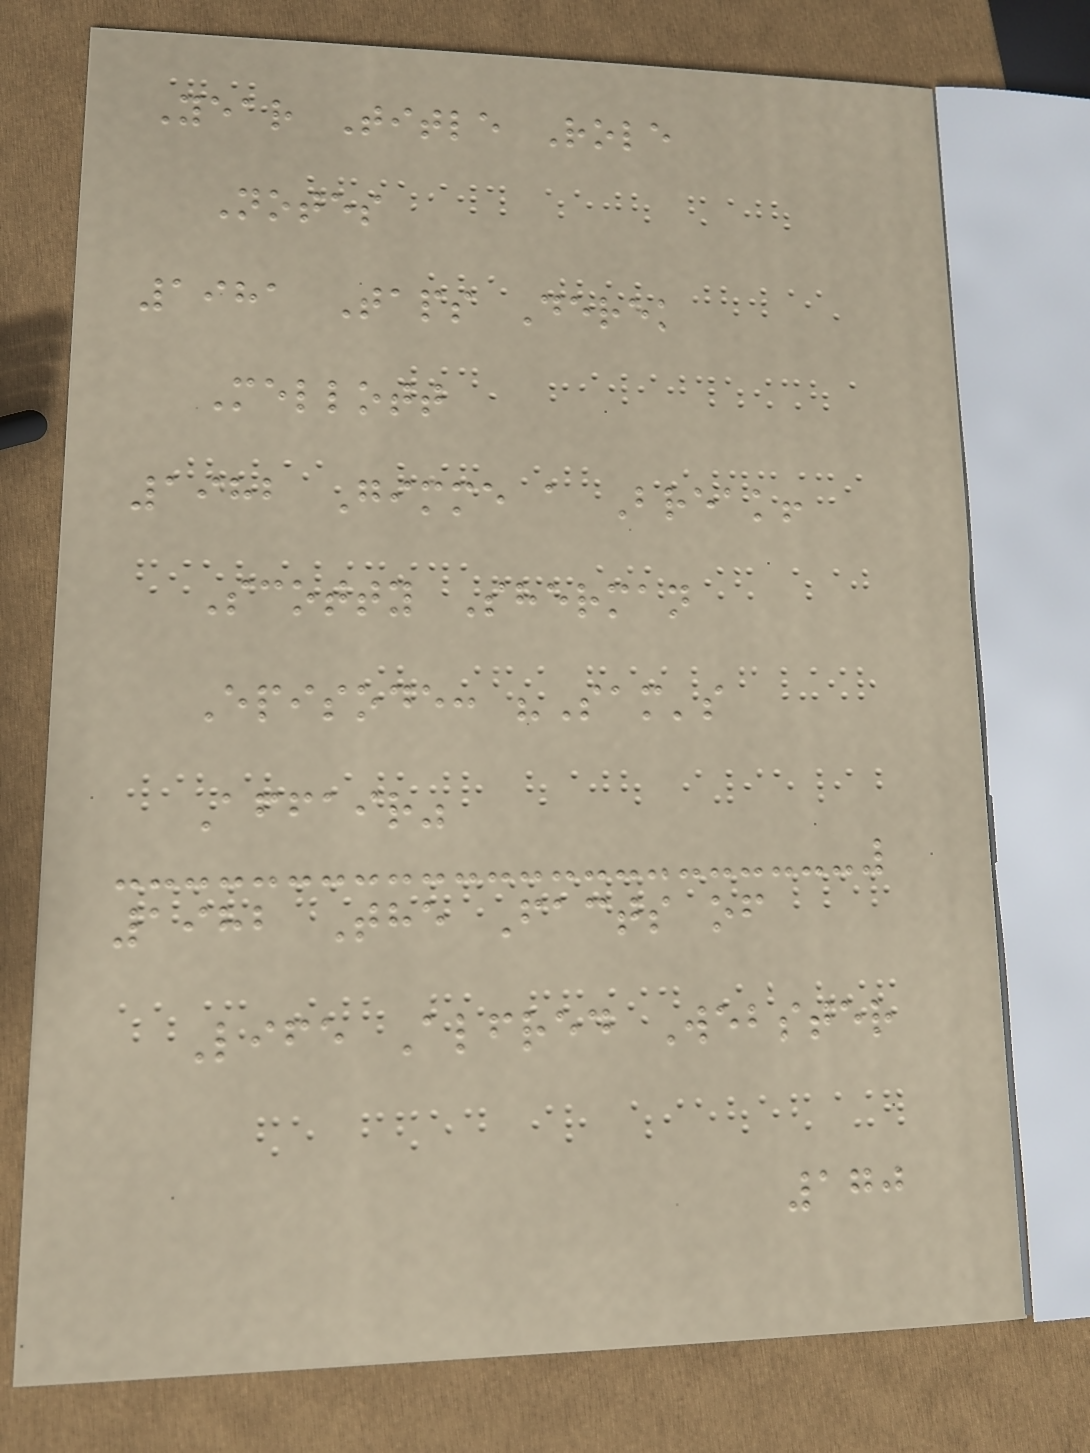Year Title Role
Notes
1981 Taps Derek
Mellott
1982 Gimme a Break!
Scotty Sherman
Episode: "Sam's
Affair"
1982 The Facts of
Life Alfred Webster
170
